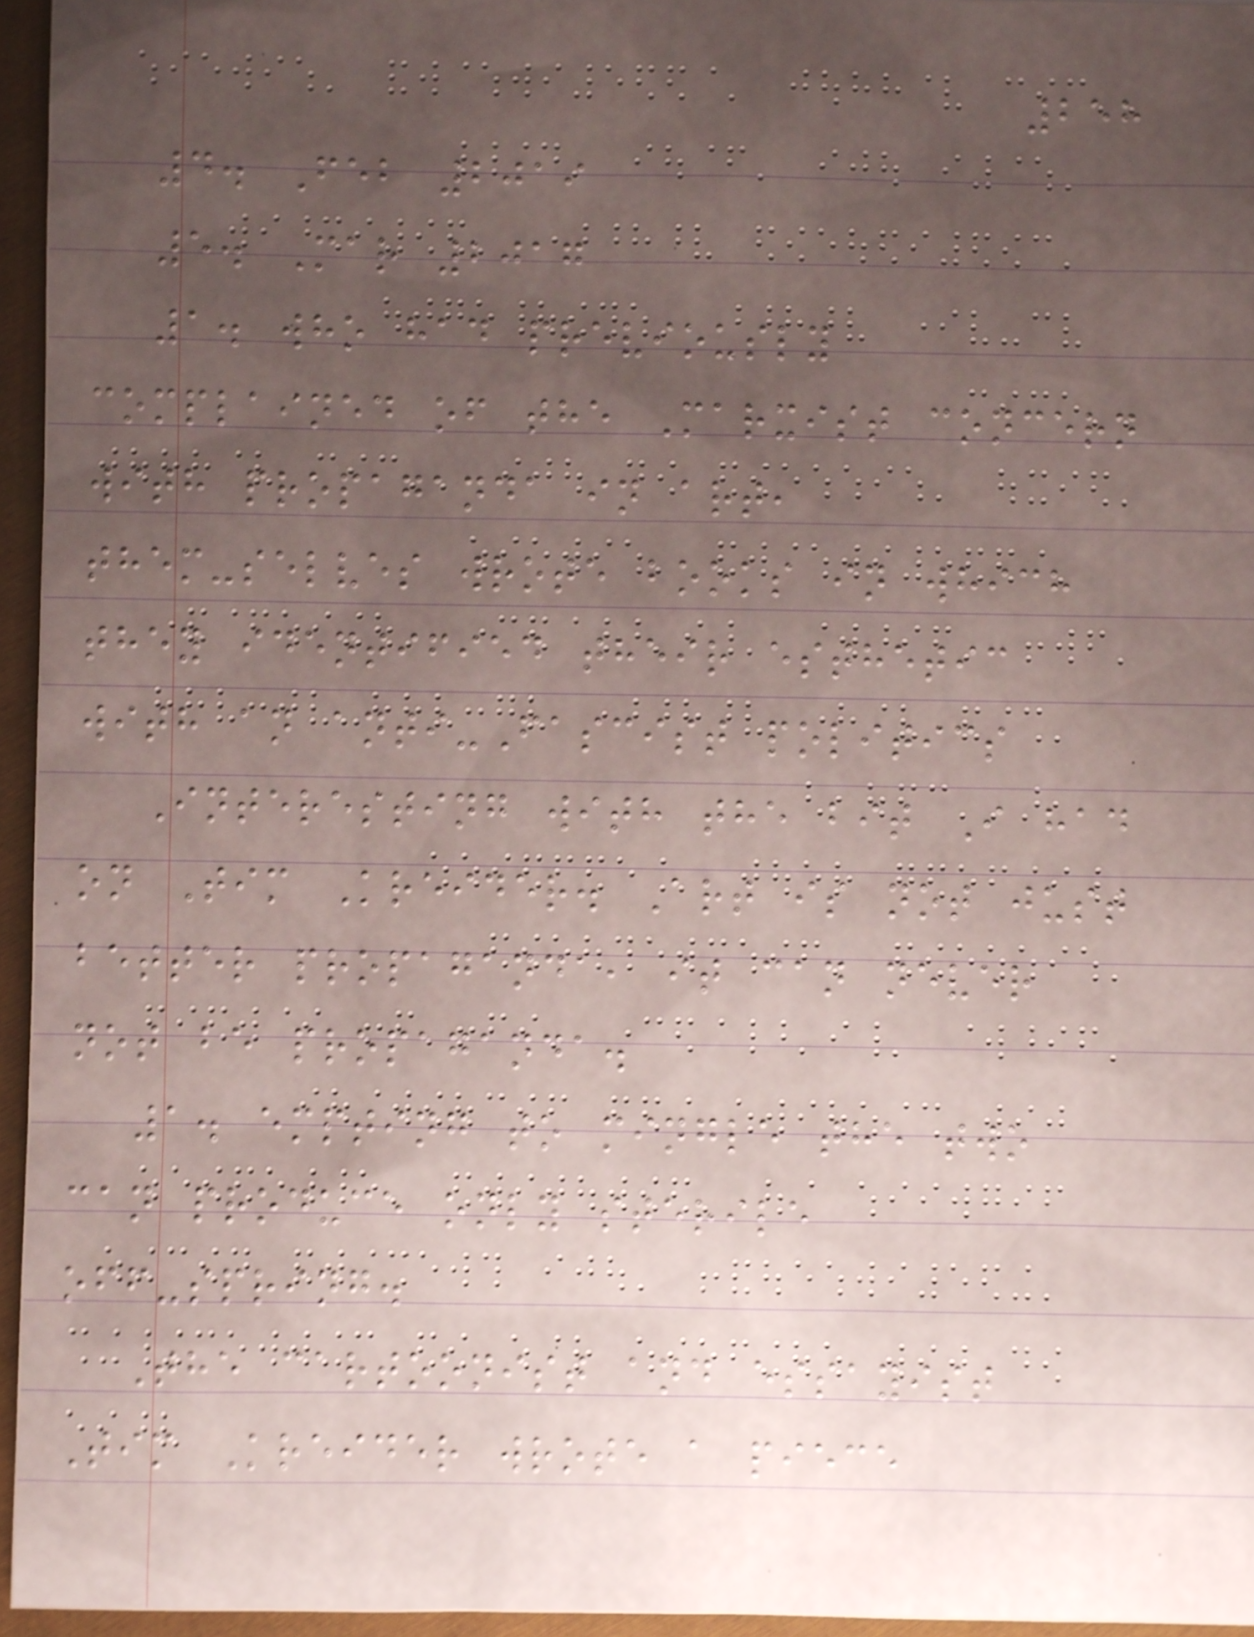258
4. Feb 2019
5. Mar 2017
1. who had previously
complained of the Marxist concern
with propaganda in art,
them-selves wrote books in which
they identified their esthetic
with an anti-Fascist politics
Interesting with the bit I had
on Tim Kreider. Art is not just
better propaganda, it can never
not be propaganda.
1. empting to mingle the two
can produce only sterile
off-spring.
The cartoonist and essayist
Tim Kreider wrote a piece
